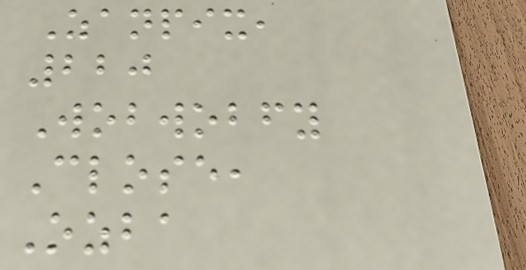Zanpix,
220
Wobwobfy
Close,
Ozba
